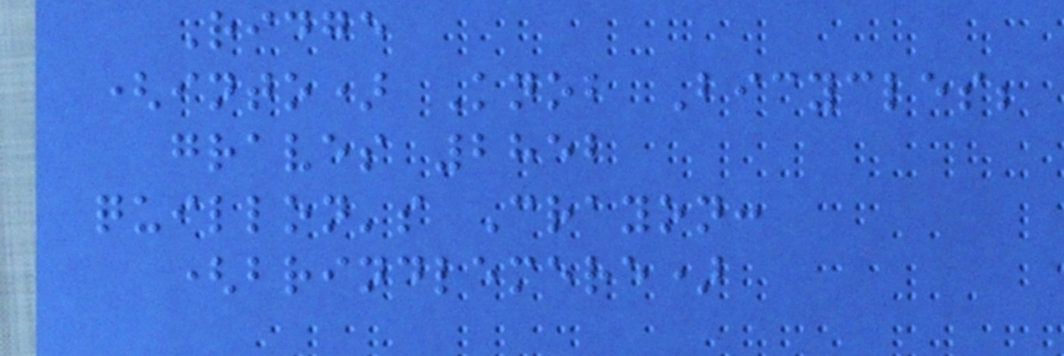Ridge
(into) Knob Bicycles;
graves 2852
quillon's Crayon:
(brindlemere)
